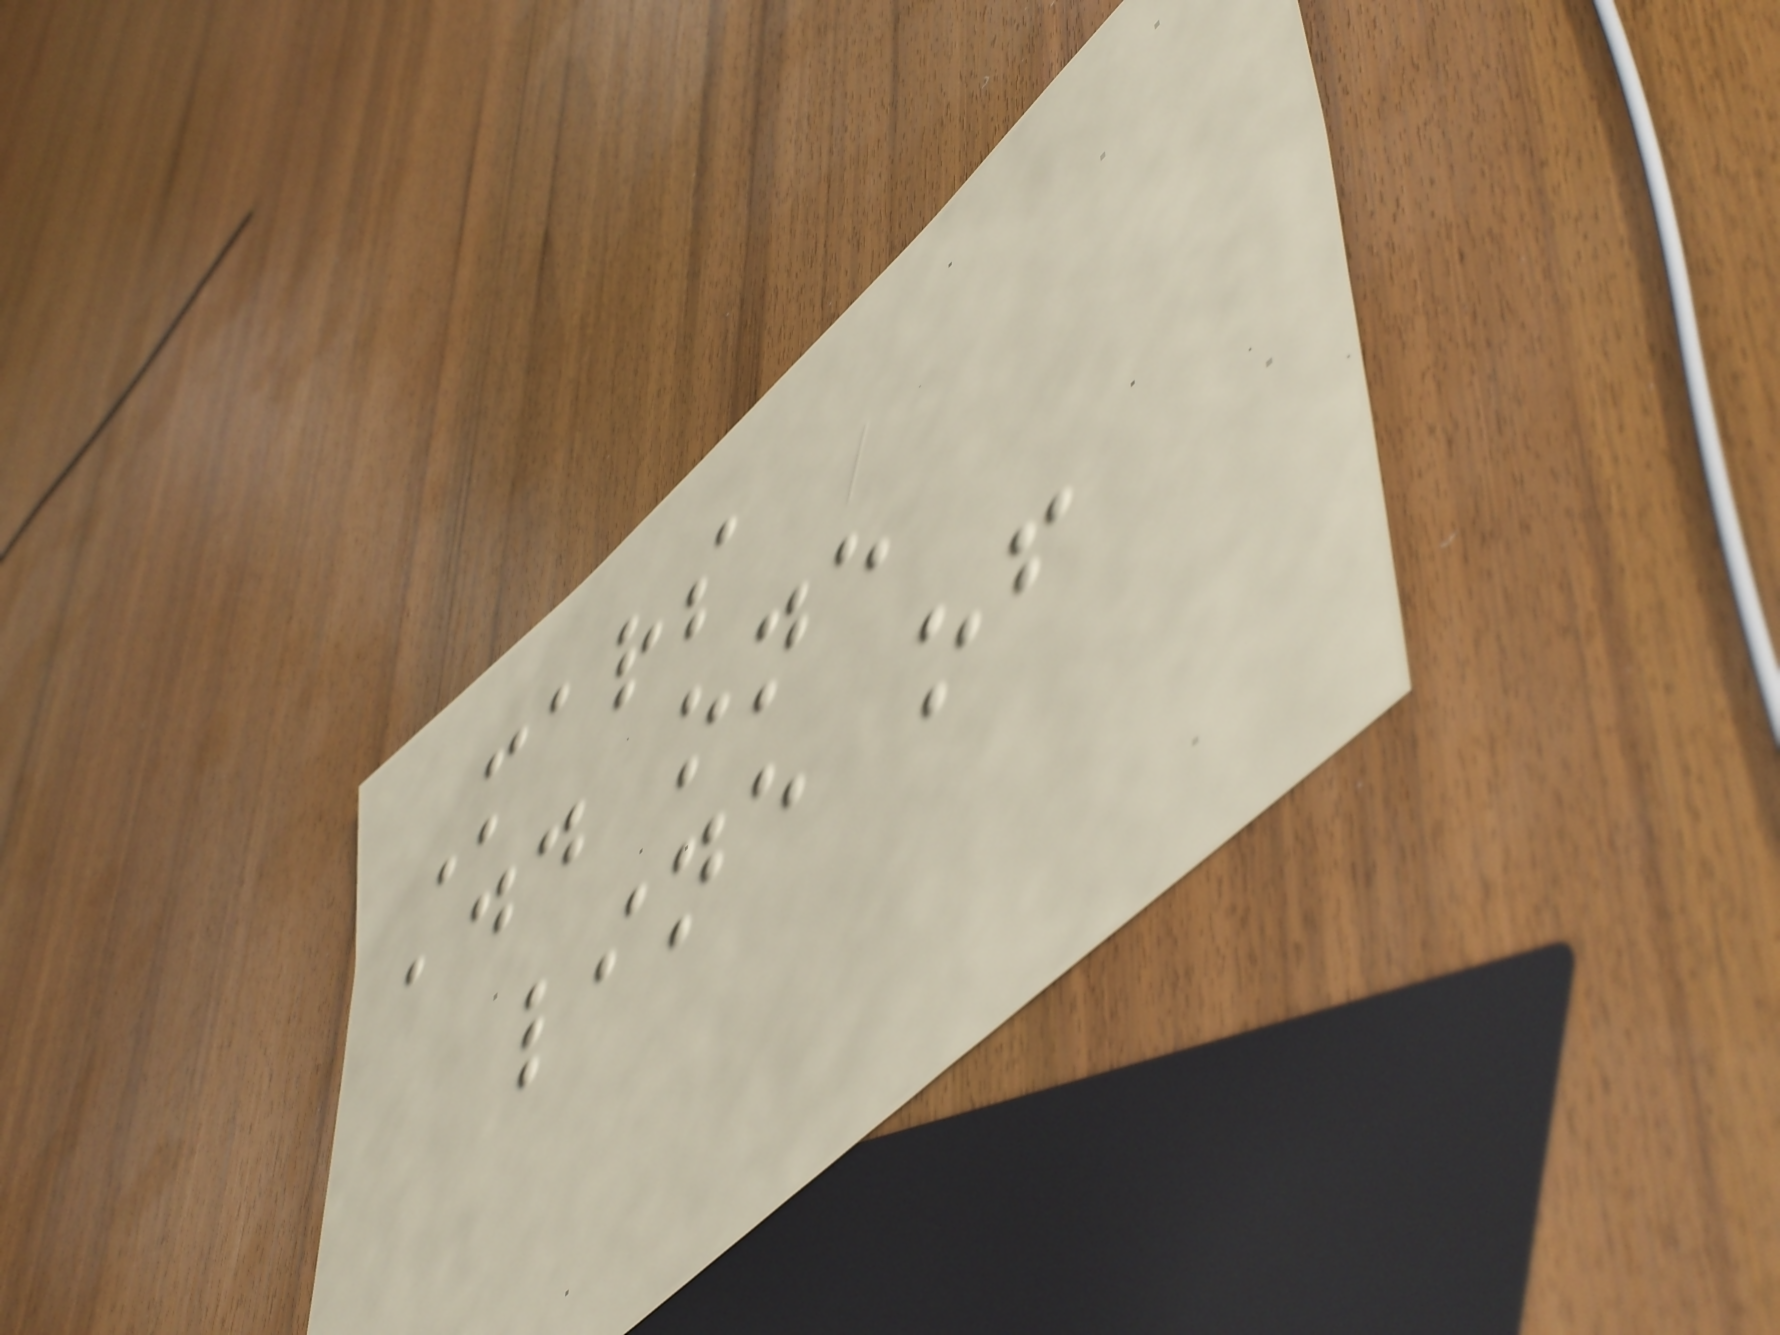Mars
add one
line of
